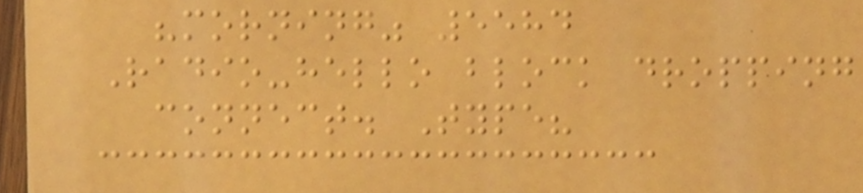"morning" 5584
Radio-hello block dropping
connect. Type?
